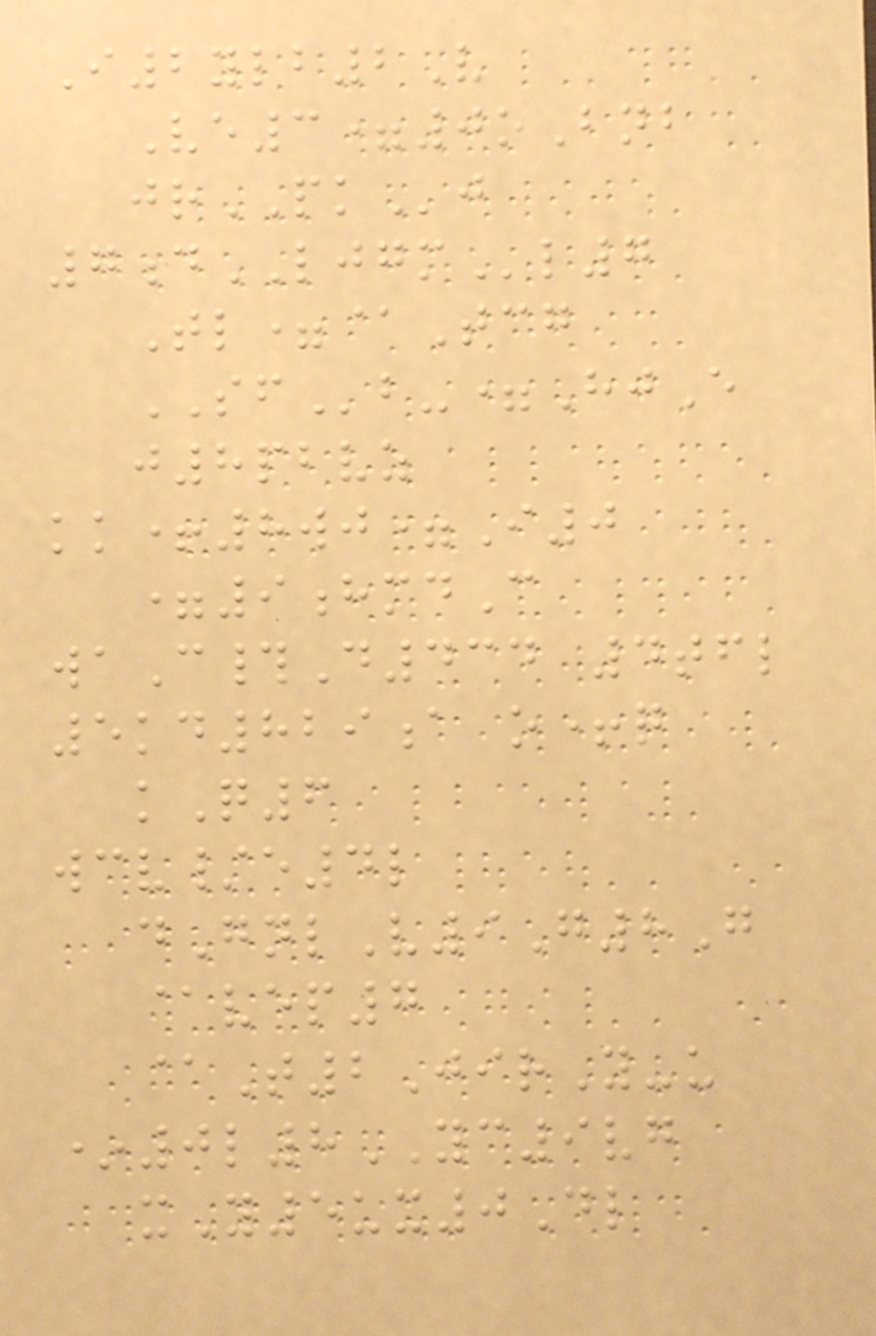I2ylb2V
Ve3=0oBnb
jrPKj
7dLJGMl7
Tl=@Tcg
SFb-=HjE
j8pbvz
kk+8wj=I0
=9hmdC
waC#D434 4tfl
5kd829a o+q
kQ6
wcv/e4l
dGnlV9G8G
@vep7
@T2JirY-u
*0l8YC9vg
xY5ux0Dl
